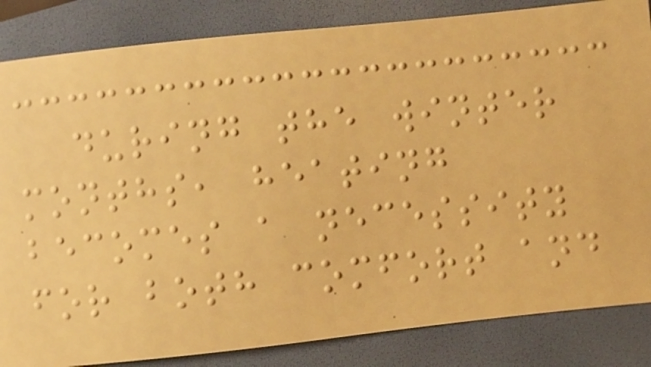during the winter
months, heating
becomes a necessity
for both comfort and
